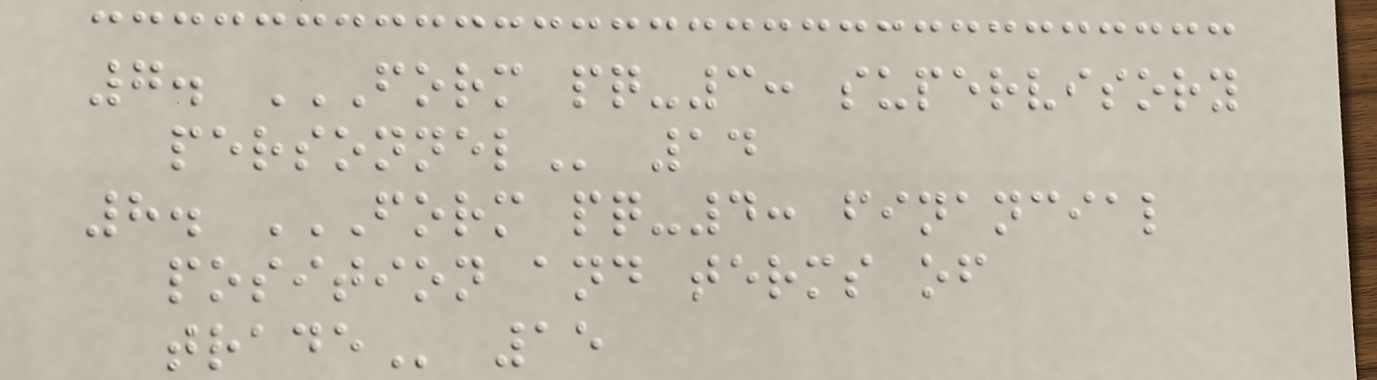7. FORM PQ-3: SUPERVISORY
PERSONNEL 14
8. FORM PQ-4: FINANCIAL
POSITION AND TERMS OF
TRADE 15
